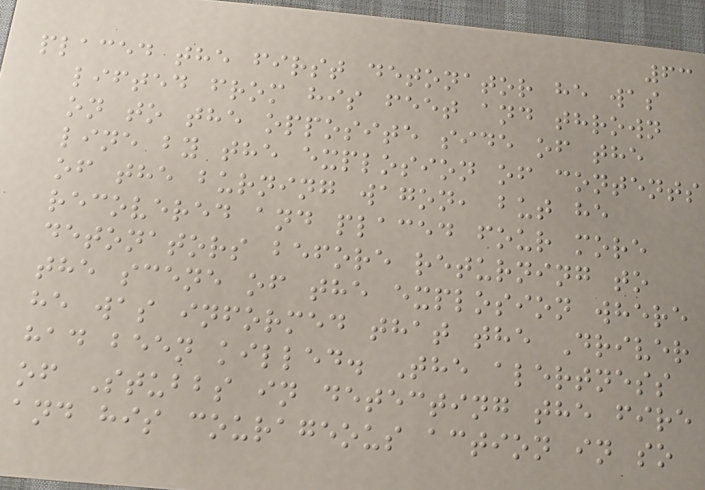63
placed the first detonator he was
lifted from his feet and thrown
on to the opposite side of the
line by the explosion of contents
of the burning wagon, but he
recovered and placed four more
detonators before returning to
the scene of the explosion where
he was informed that the Driver
had been killed. The alertness
of Stubbs in detecting the fire
and his courageous action in so
